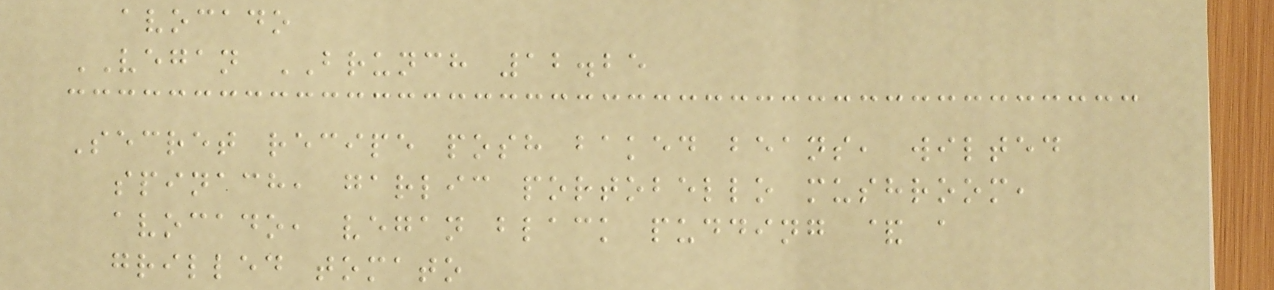avocado
VEGAN BRUNCH 12.25
Secret recipe posh baked beans, wilted
spinach, garlic portobello mushroom,
avocado, vegan black pudding & a
grilled tomato
